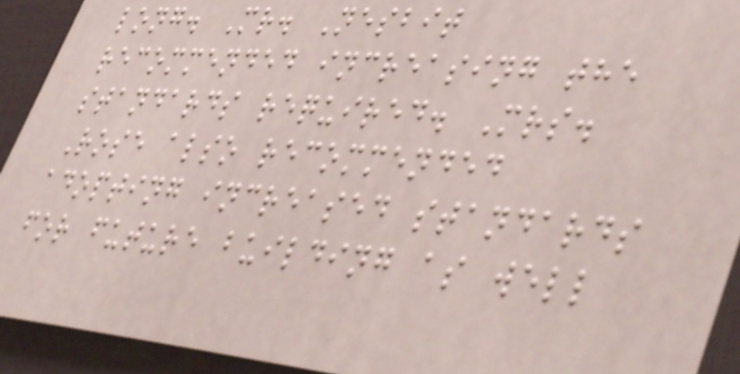long. Mr. Nesbit
recommended increasing the
standards required. Mrs.
Rose also recommended
adopting increased standards
for future building as well
